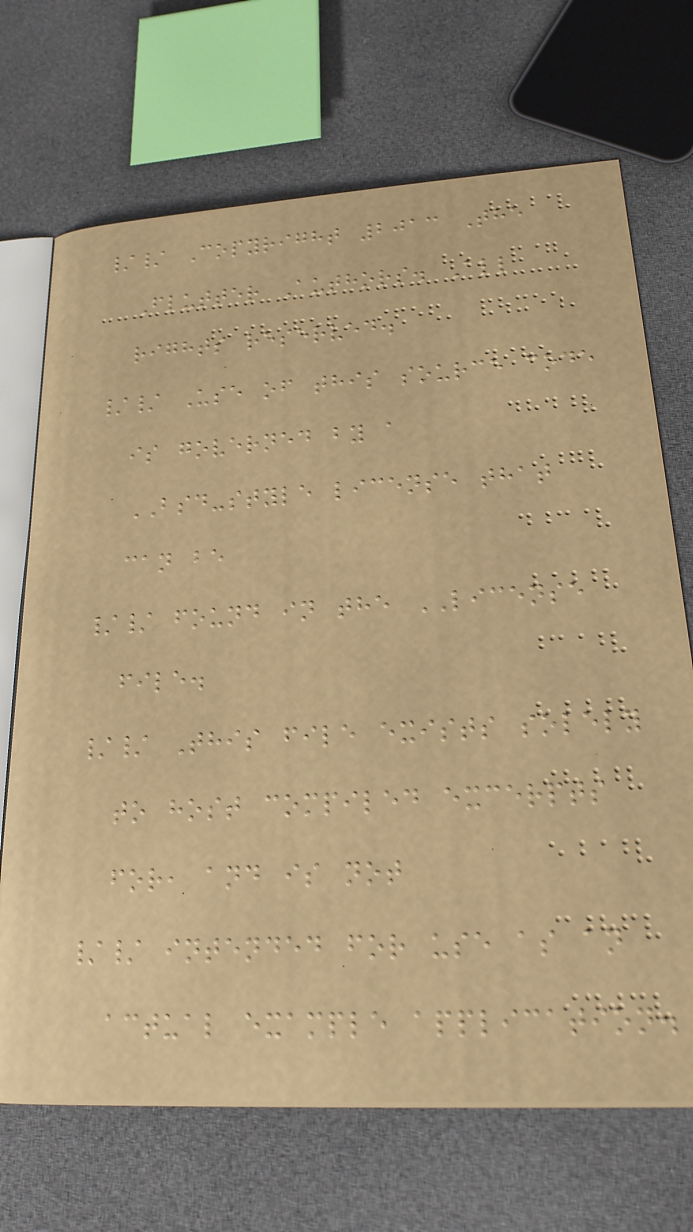// Copyright 2013 The
Flutter Authors. All
rights reserved.
// Use of this source code
is governed by a
BSD-style license that
can be
// found in the LICENSE
file.
// This file exists solely
to host compiled excerpts
for, and is not
// intended for use as an
actual example application.
